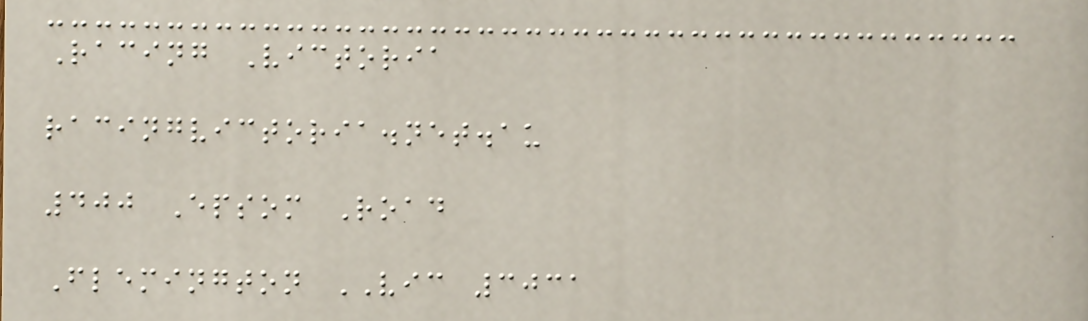Racing Victoria
racingvictoria.net.au
400 Epsom Road
Flemington VIC 3031
